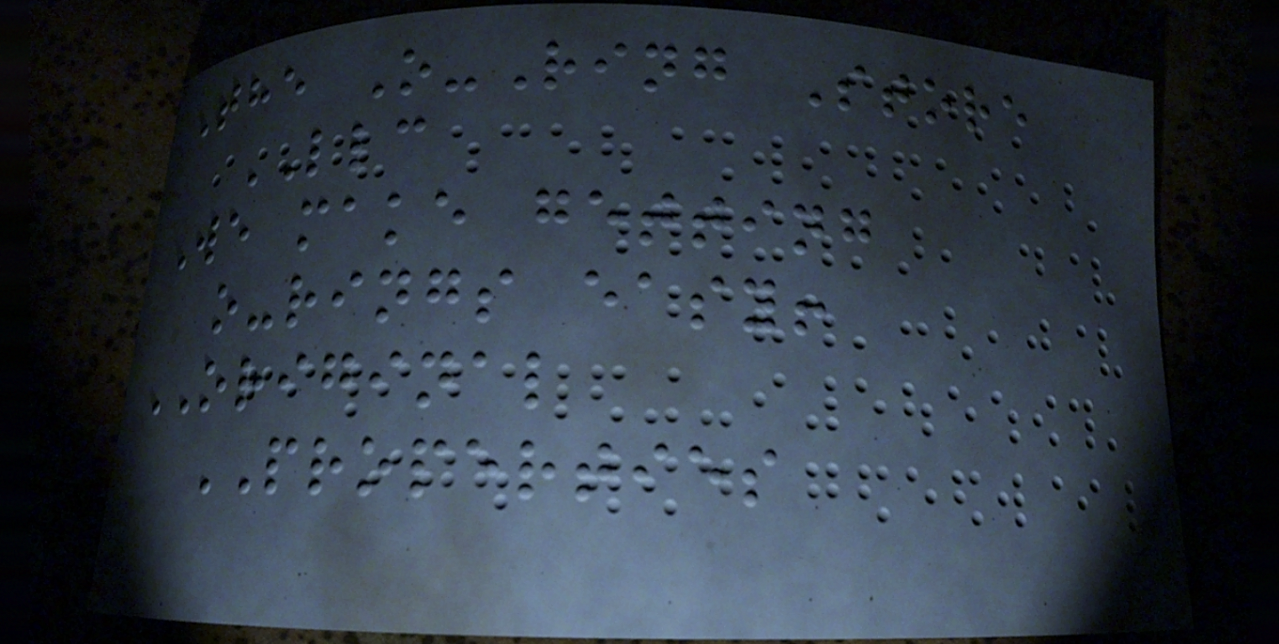The O-Ring Store
LLC
We make getting
o-rings easy!
ORIGINAL
PROPERTIES
